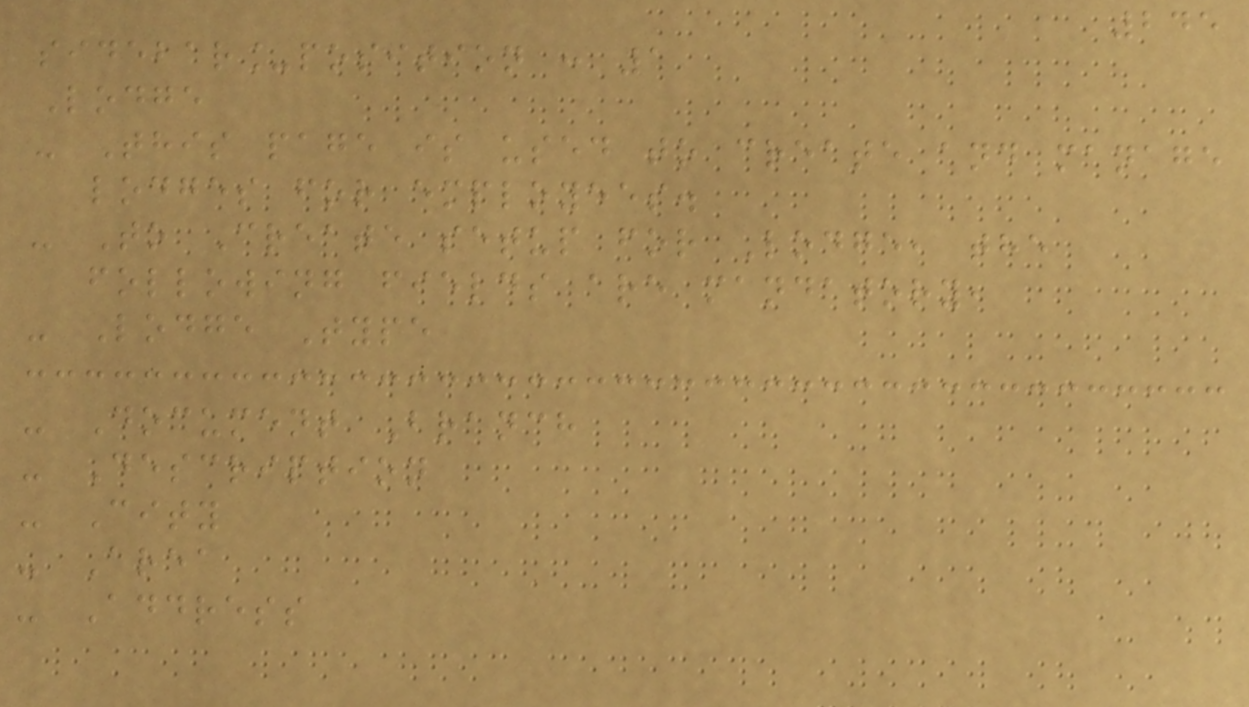245
sidebar_position : 1
Lodge
- This page is used to create and manage
lodges for employees.
- To Create setup for Lodge, the
following fields are mandatory,
- Lodge Type
- Document Branch
- Description
- City
- Area
- Address
